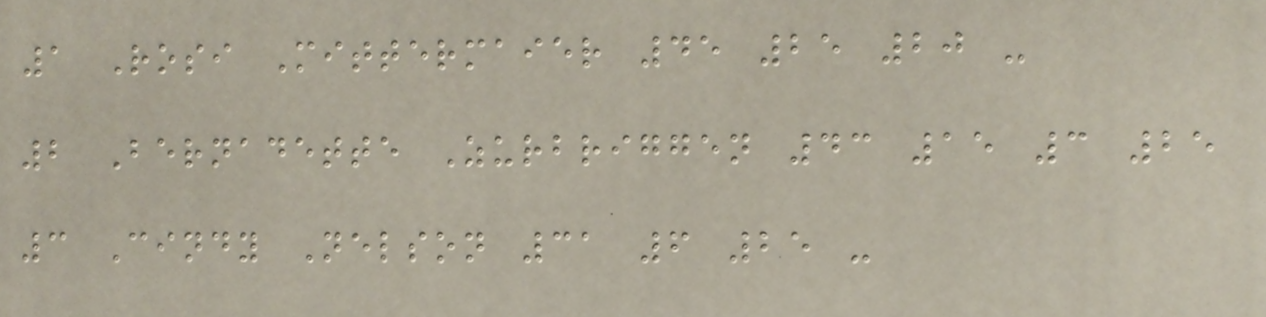1 Rosi Mittermaier 45 25 20 -
2 Bernadette Zurbriggen 43 15 3 25
3 Cindy Nelson 31 6 25 -
